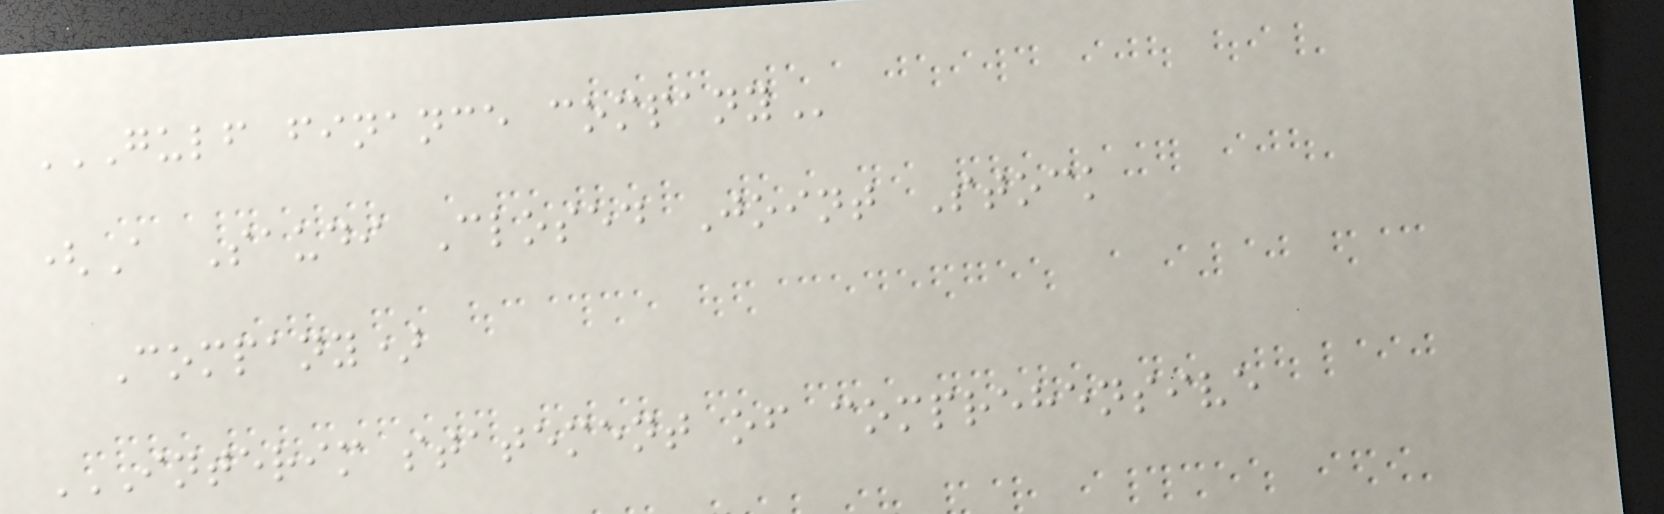GULF FINANCE COMPANY
(A Saudi Closed Joint Stock
Company)
INTERIM STATEMENT OF COMPREHENSIVE
